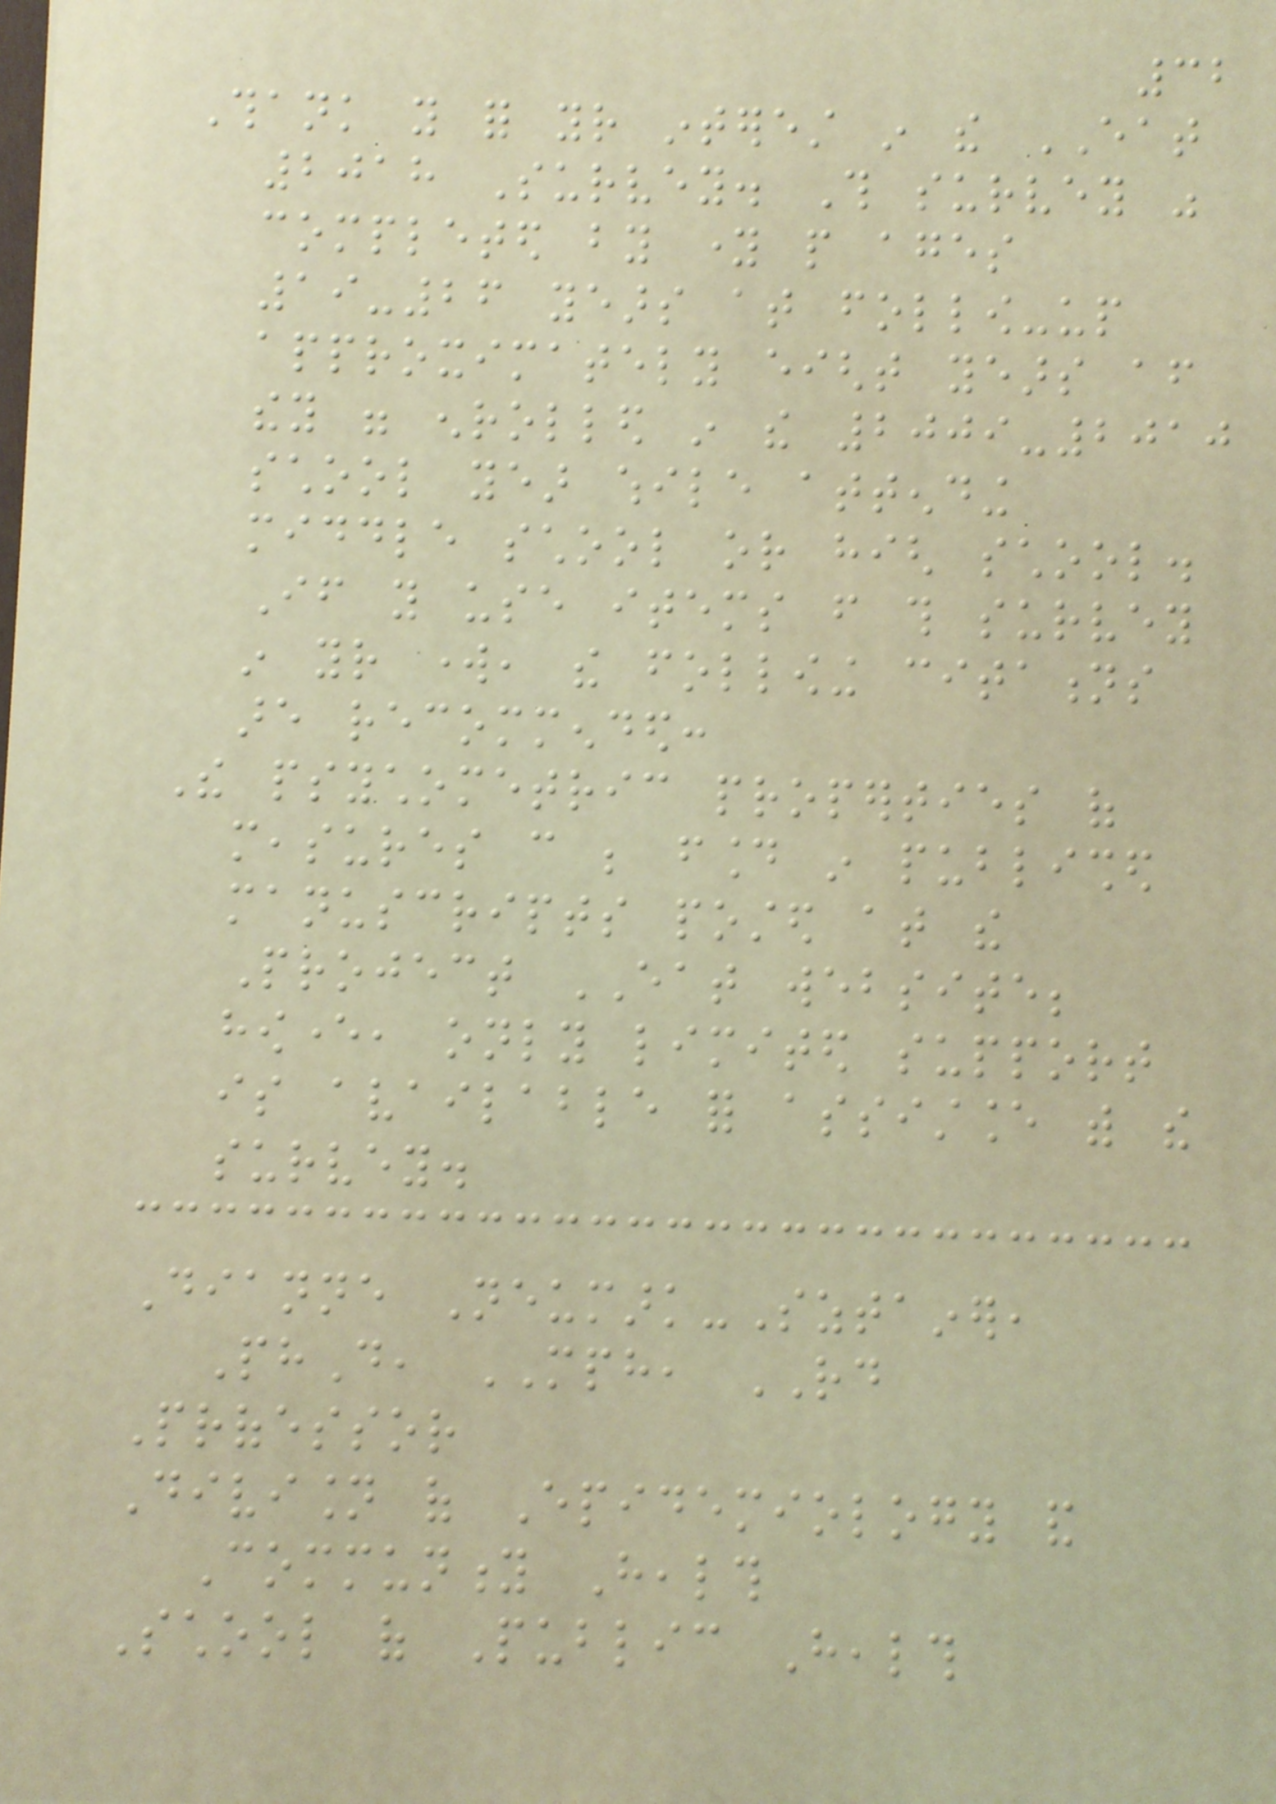32
Thank you for your interest in the EAT
2018 Survey. This survey was
completed by young people ages
19-26 years at follow-up
approximately eight years after
they were enrolled in the 2009-2010
school year while attending
middle school or high school.
If you use items from this survey
in your work, the following citations
are recommended:
The psychometric properties of
measures can be found in published
manuscripts posted at the
Project EAT website;
however, only limited support
is available for assistance with the
survey.
Dianne Neumark-Sztainer,
PhD, MPH, RD
Professor
Division of Epidemiology and
Community Health
School of Public Health
